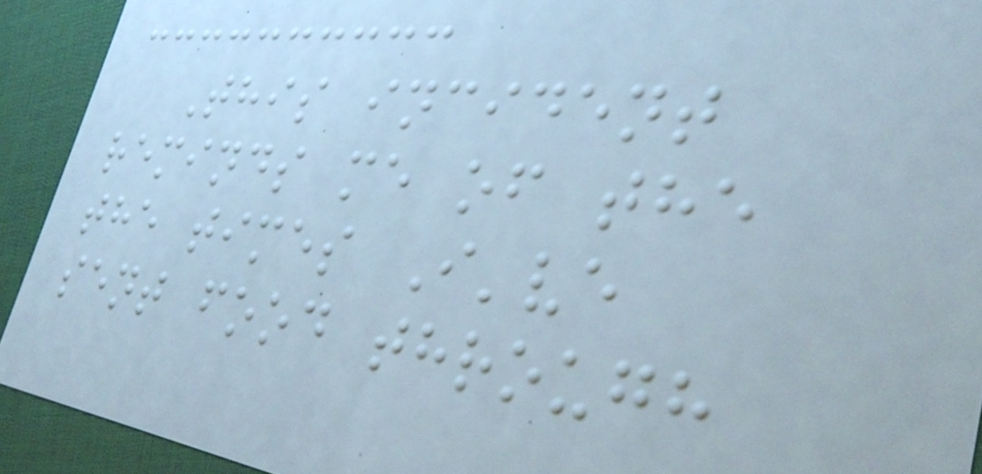This incident
reminds me of the
the times I've
sent food through
